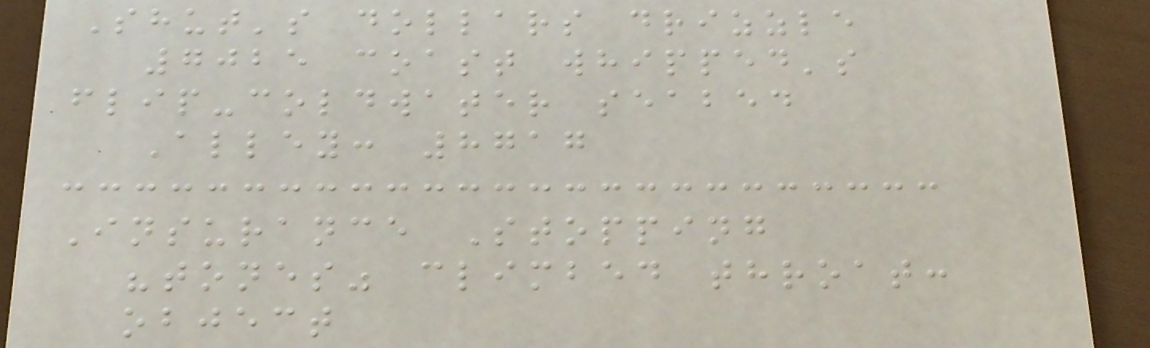Shut's dollars drizzle
7025 coast whipped's
flip-coldwater seabed
Alley: 8717
Insurance Stopping
"tones" climbed throat:
object
